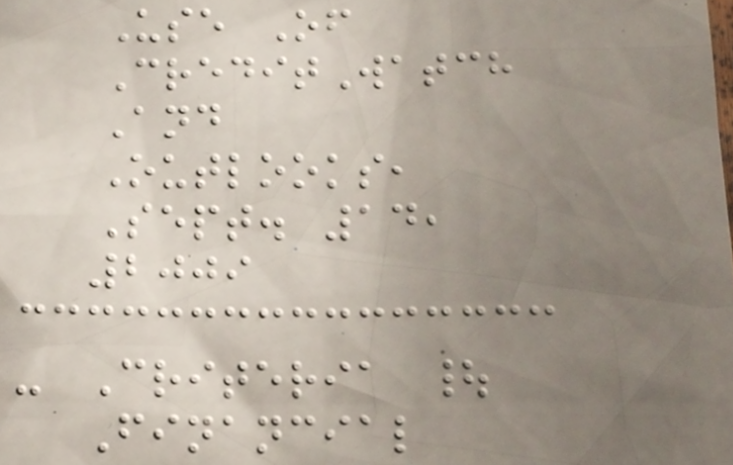Use Of
CreditWatch
And
Outlooks,
Sept. 14,
2009
- Criteria |
Financial
